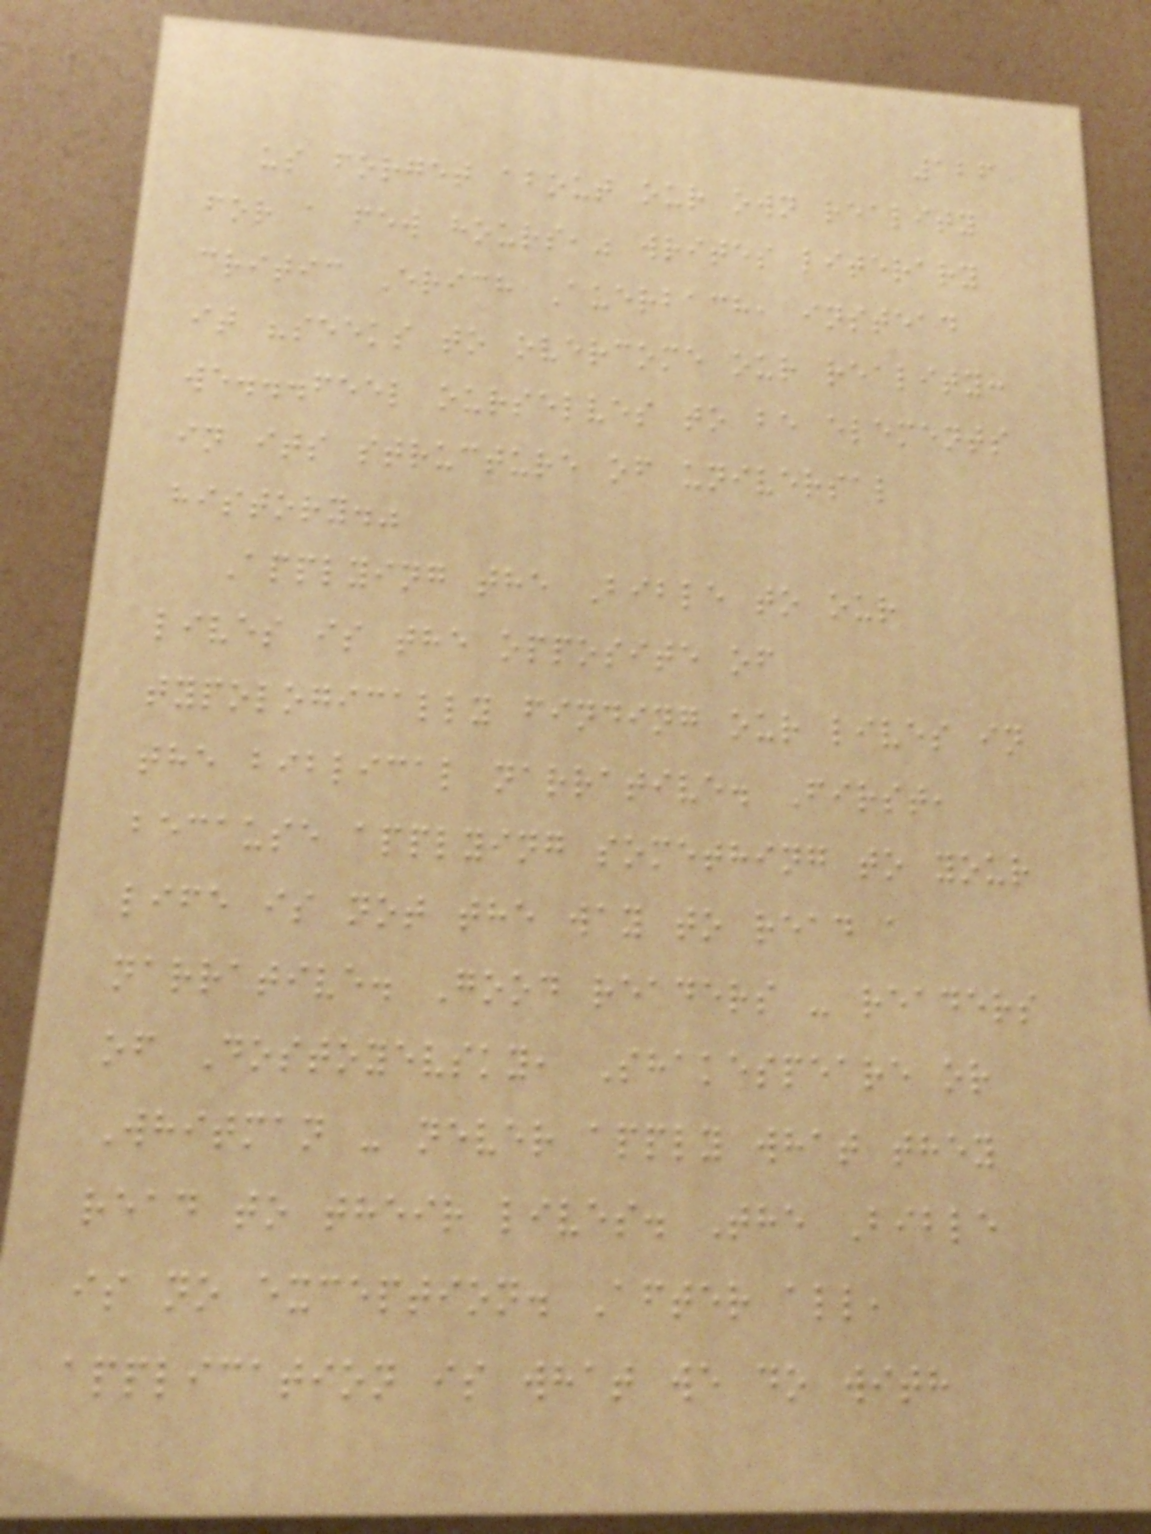126
us forget about our own reality
for a few hours," writes literary
critic Erich Auerbach, instead
it "seeks to overcome our reality:
we...feel ourselves to be elements
in its structure of universal
history."
Applying the Bible to our
lives is the opposite of
typologically finding our lives in
the biblical narrative. First,
because applying something to your
life is not the way to read a
narrative. Good readers - readers
of Dostoyevsky, Shakespeare or
Whitman - never apply what they
read to their lives. The Bible
is no exception. After all,
application is what we do with
